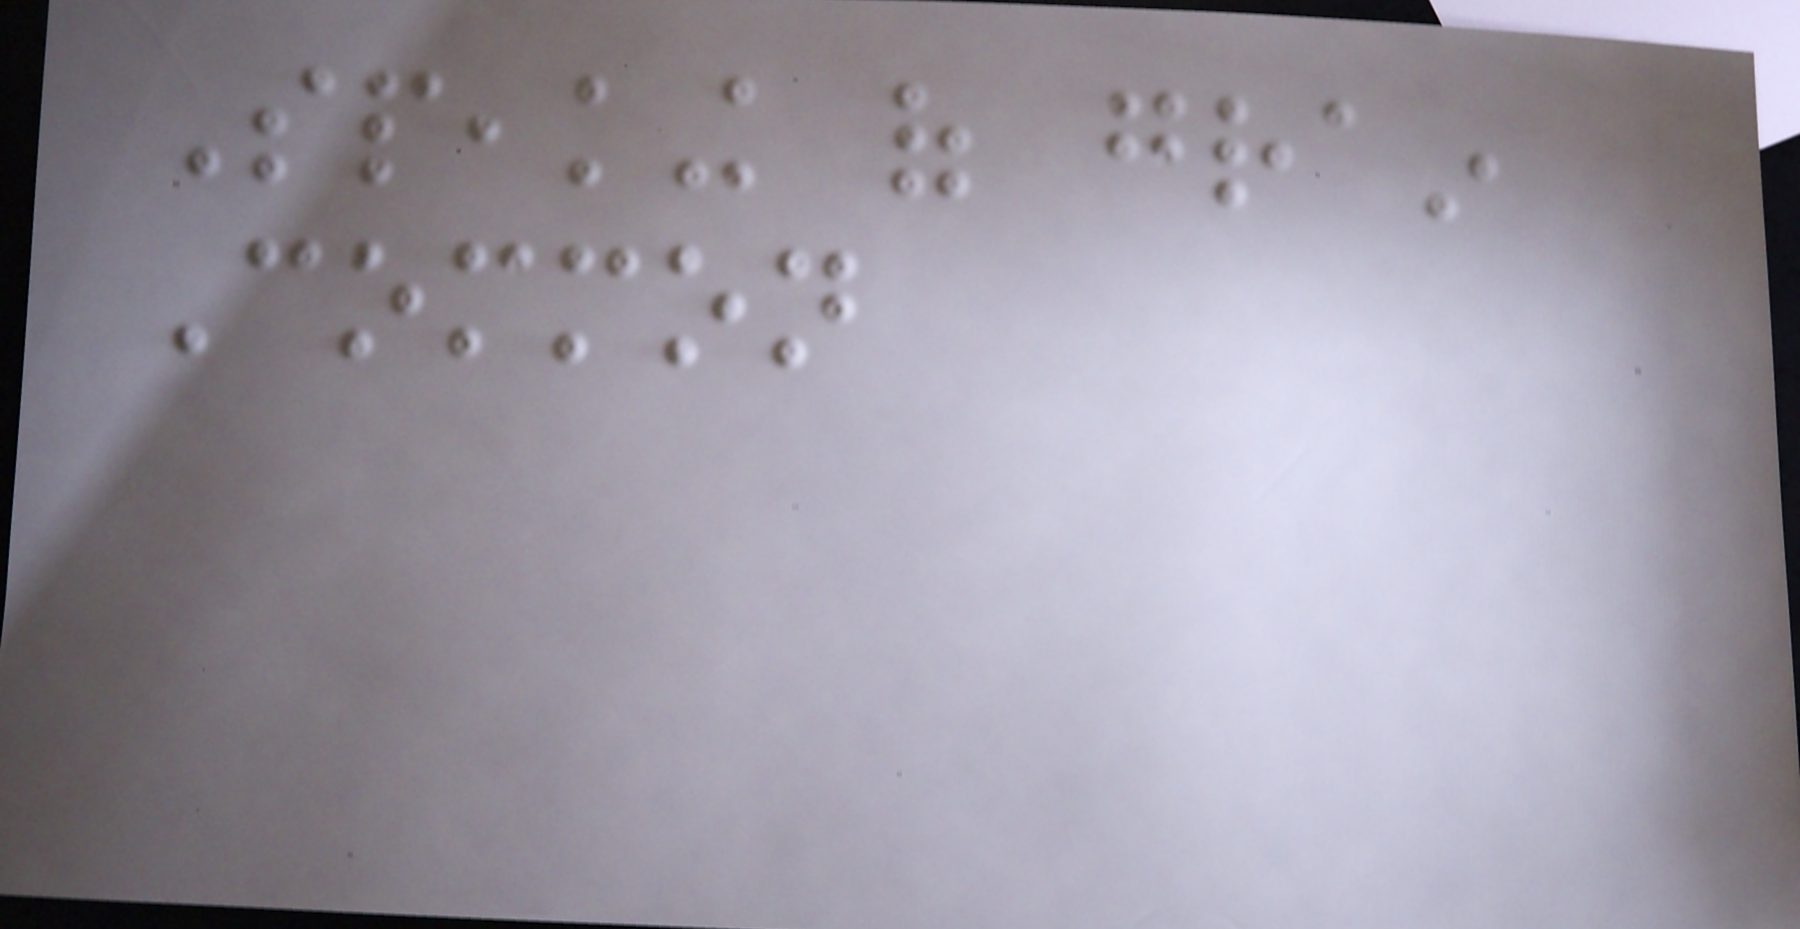Speaking of grain
Common
